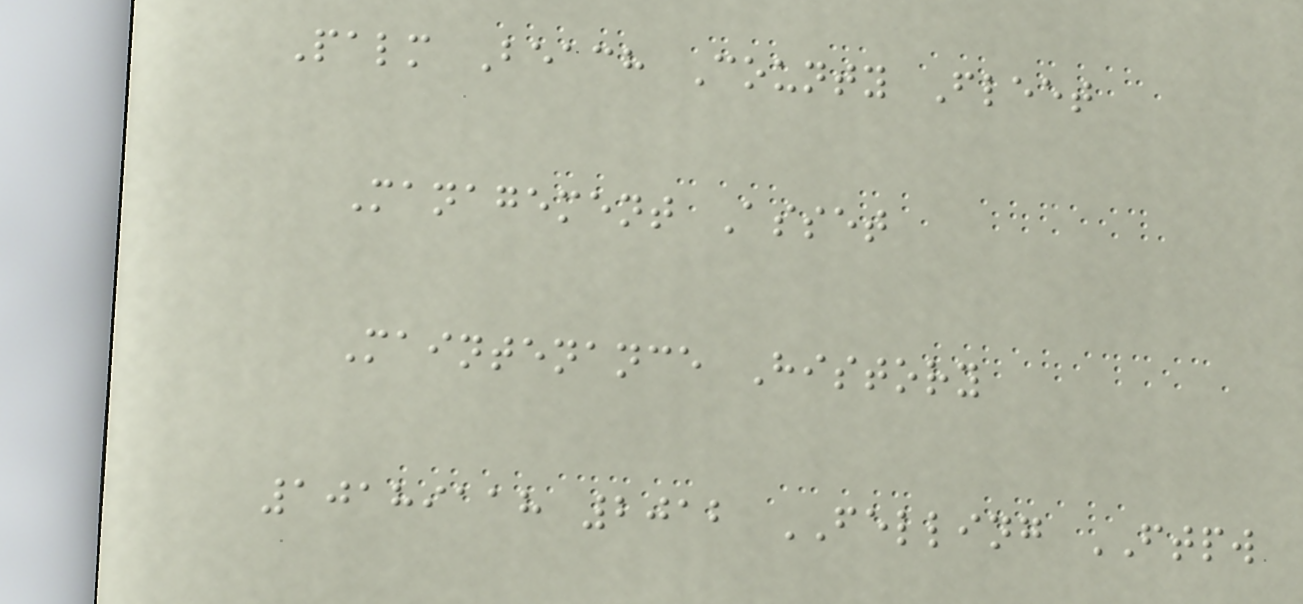Palm Beach County Fleet
Management Asset
Maintenance History
10189118 2012 FELLING FTPW
